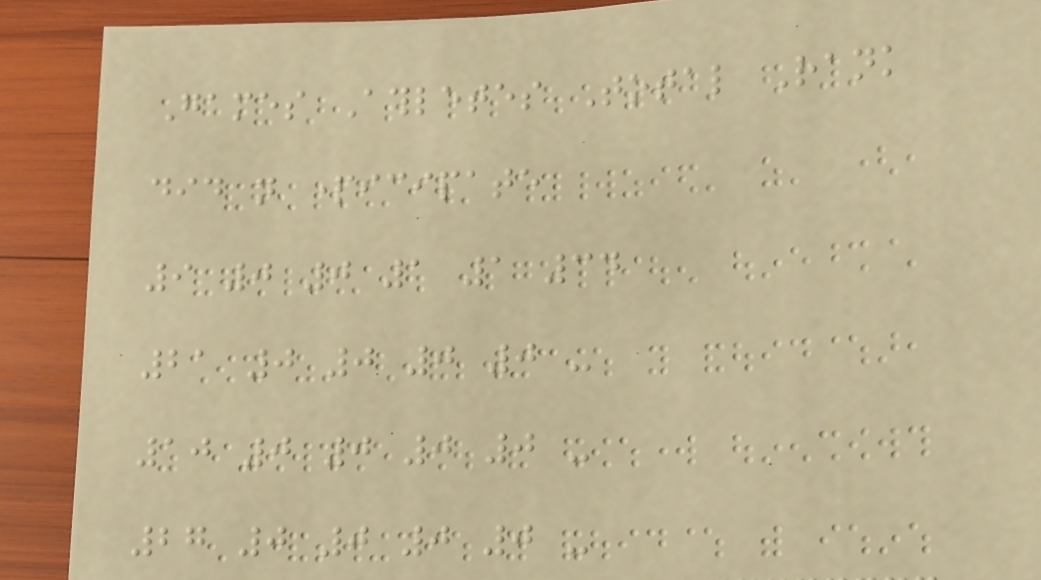Games Athletes Total Rank
did not participate
9 0 0 1 1 34
21 0 0 0 0 -
10 0 0 0 0 -
27 0 0 0 0 -
